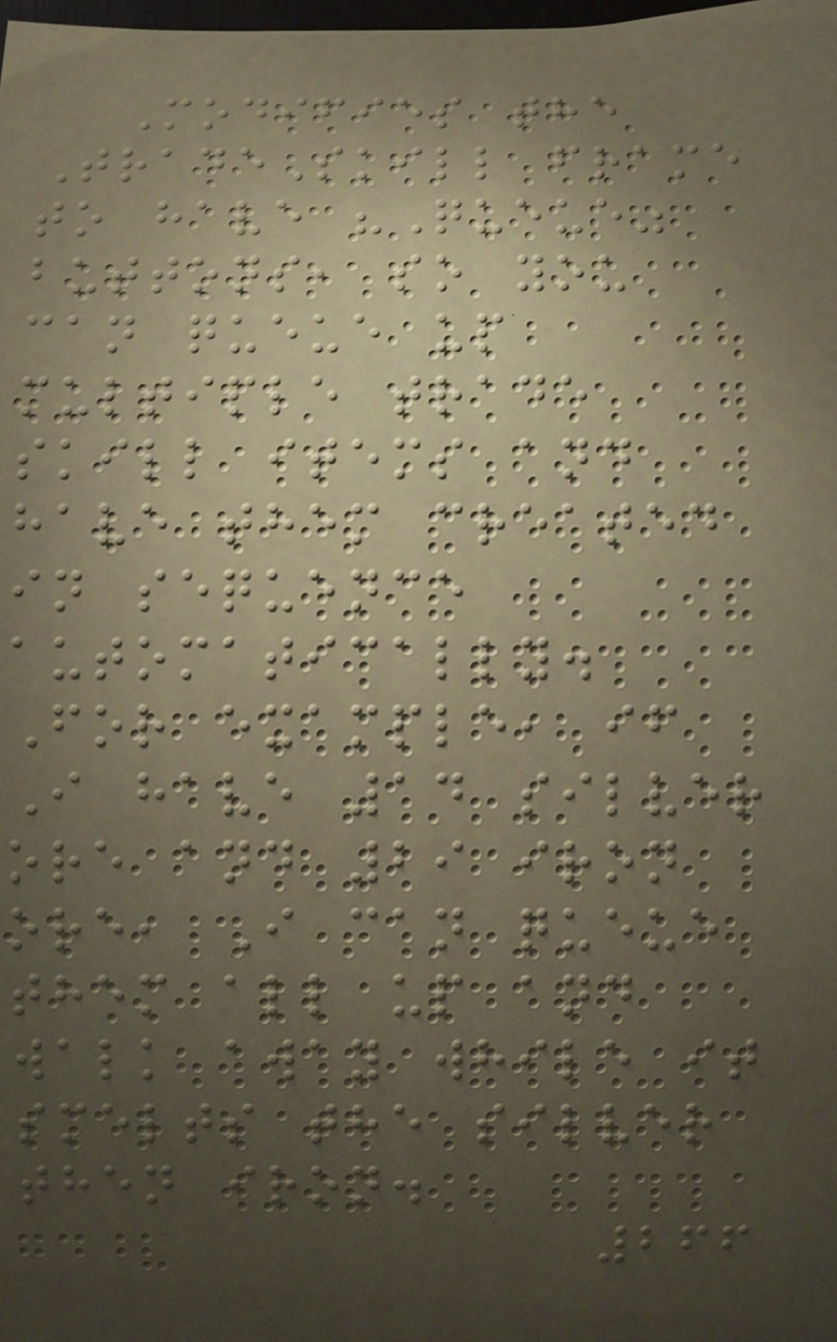Modifies the
TradeSkill frame
to have "Queue"
buttons, so you
can queue up
multiple trade
skill items and
have them created
in sequence
automatically.
For example, if
I have 14 silver
ore and 29 iron
ore, I can queue
them all up and
walk away while it
smelts the silver
then iron.
266
